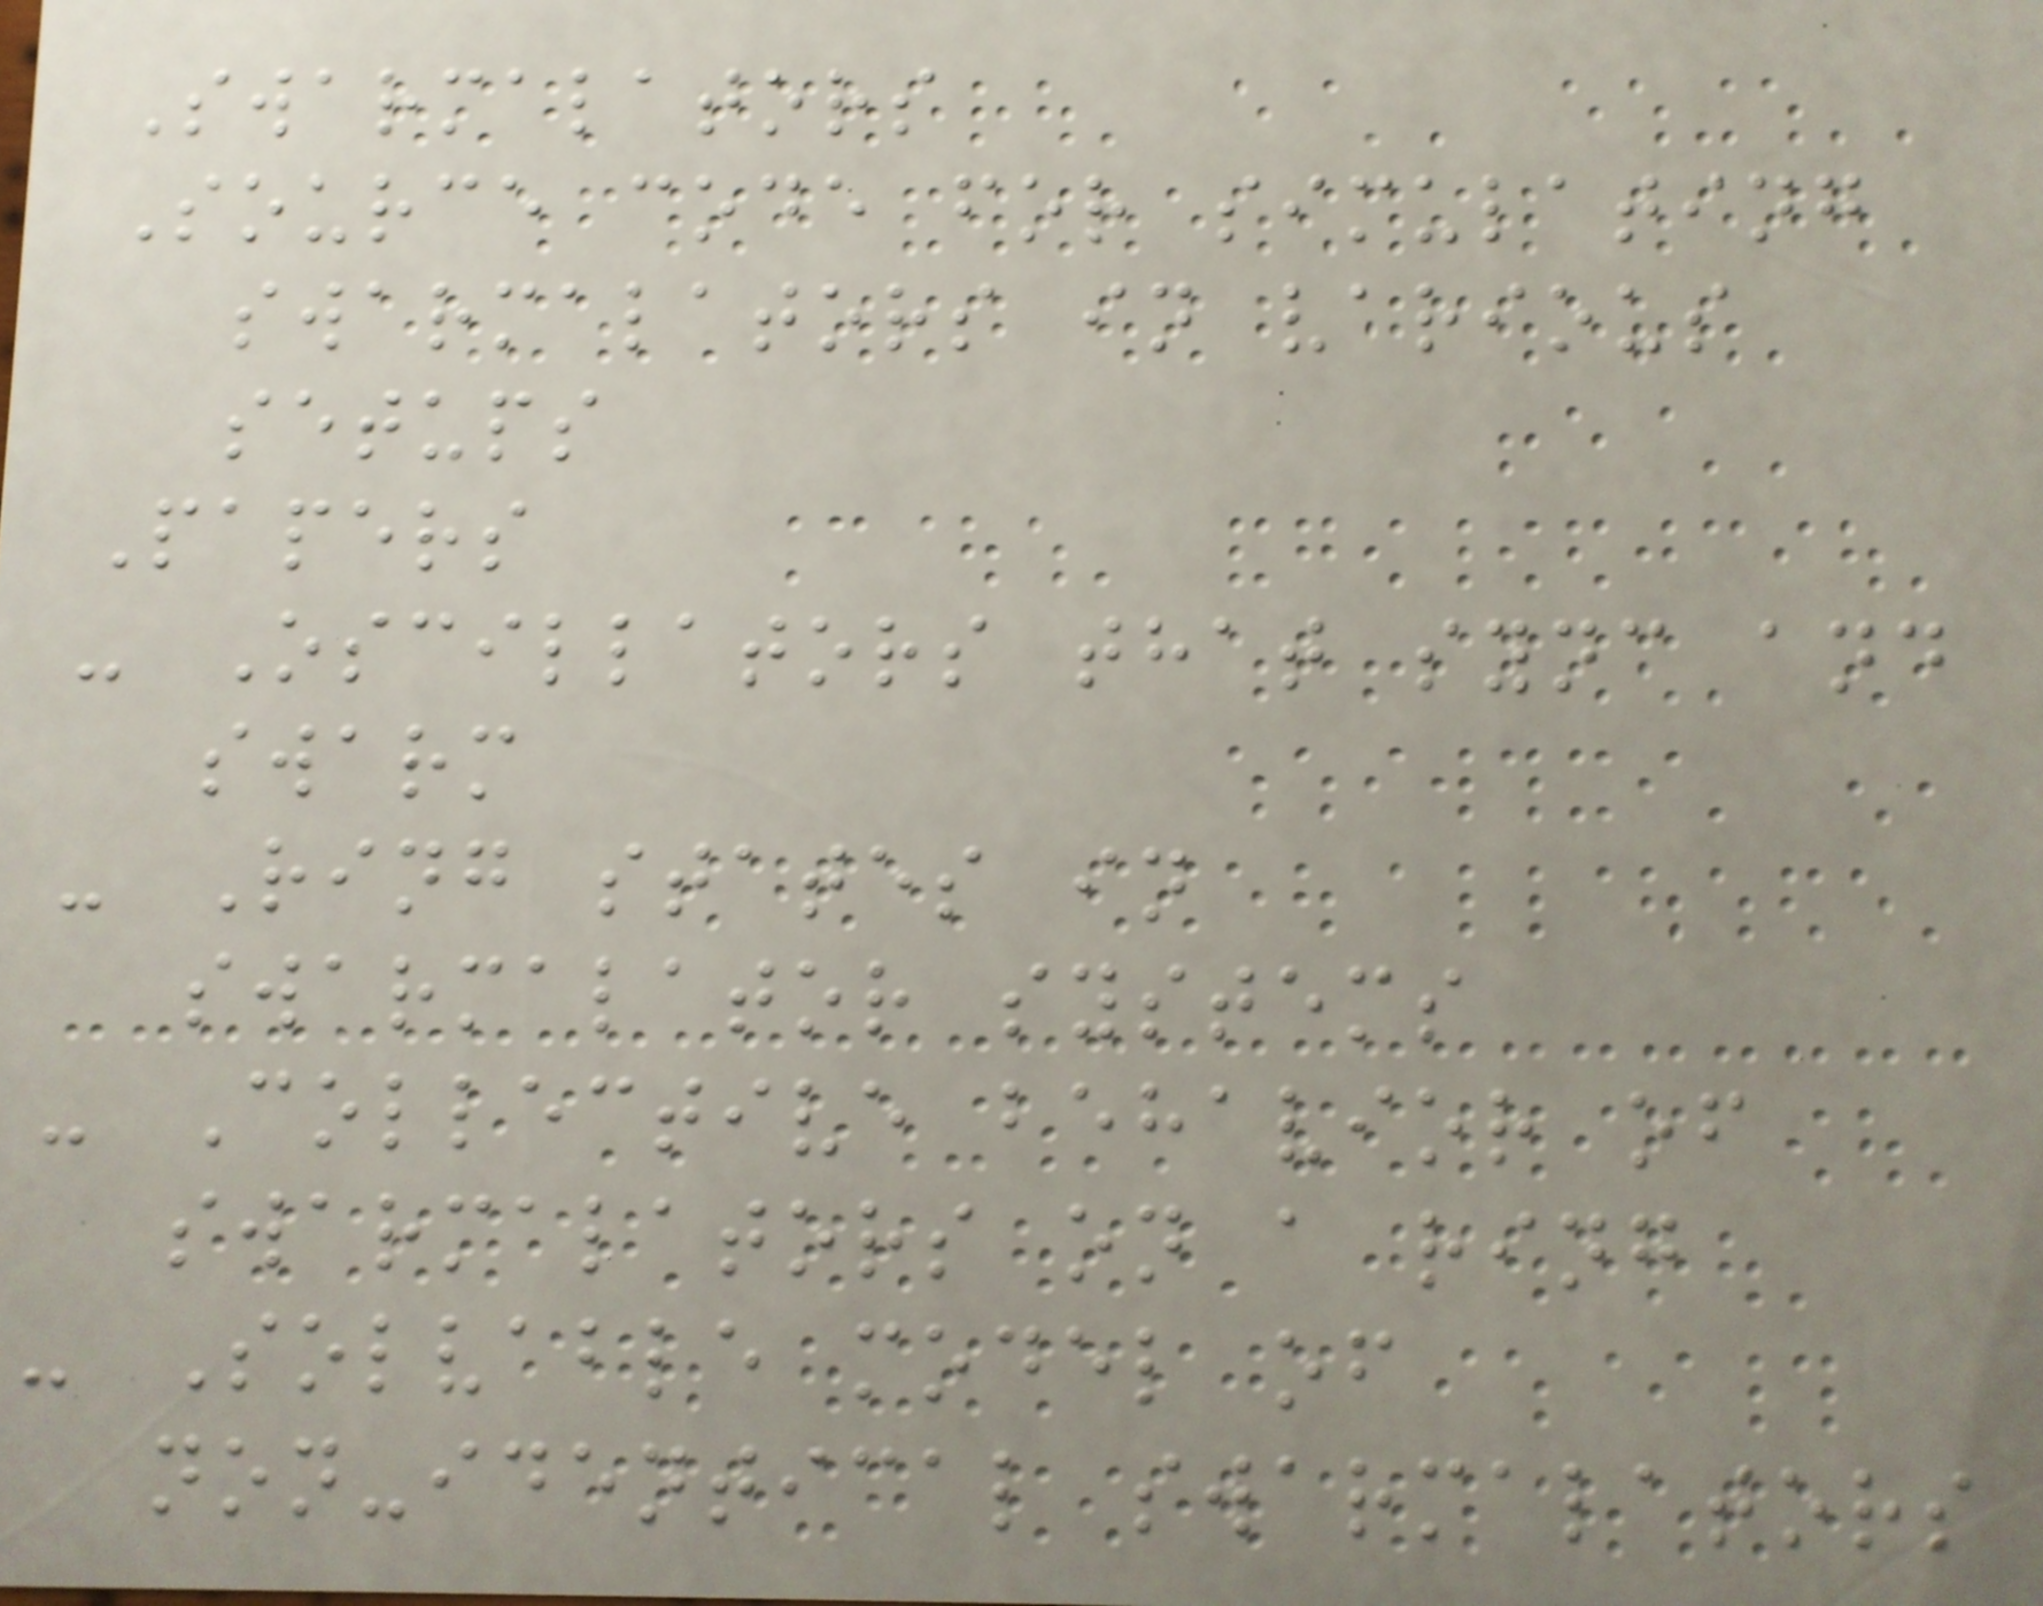Swarmalators
Source code for simulating
swarmalators in various
setups
Papers
- Oscillators that sync and
swarm
- Ring states in
swarmalator systems
- Collective behavior of
swarmalators on a ring
- Solvable model of
non-identical swarmalators
